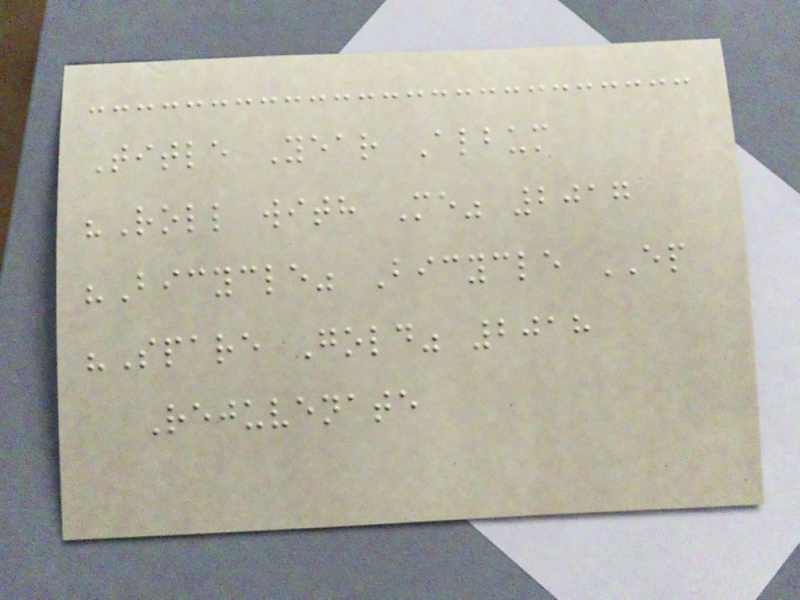Title Year Album
"Roll with Me" 2017
"Bicycle" Bicycle EP
"Spare Gold" 2018
Rejuvenate
